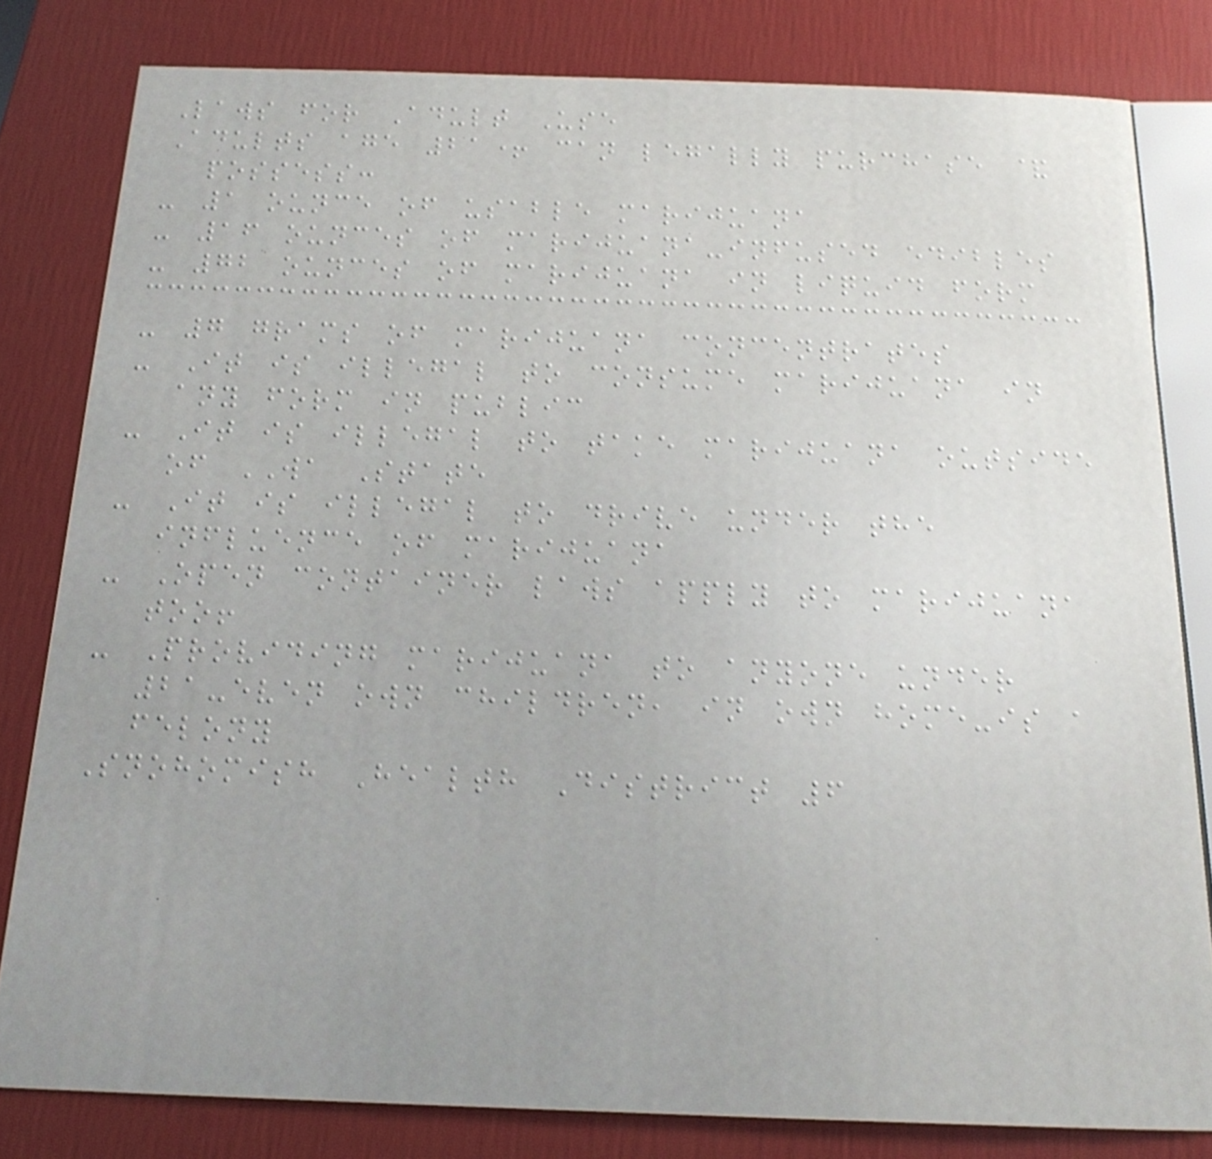Laws for Adult Use
Adults age 21+ can legally purchase &
possess:
- 1 ounce of usable marijuana
- 16 ounces of marijuana-infused edibles
- 72 ounces of marijuana in liquid form
- 7 grams of marijuana concentrates
- It is illegal to consume marijuana in
any form in public
- It is illegal to take marijuana outside
of WA State
- It is illegal to drive under the
influence of marijuana
- Open container laws apply to marijuana
too!
- Providing marijuana to anyone under
21-even own children, in own home-is a
felony
Snohomish Health District 6
